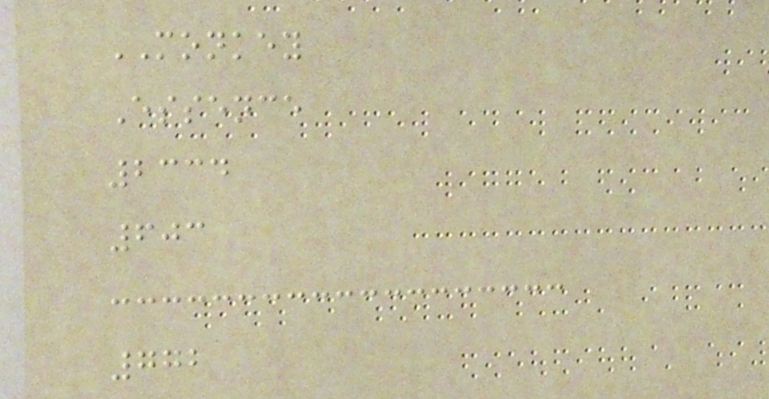MONKEY
Essence
2334
603
772
